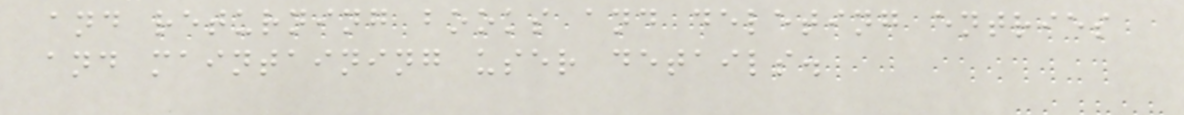and returning books and deleting entries
and maintaining user details.
